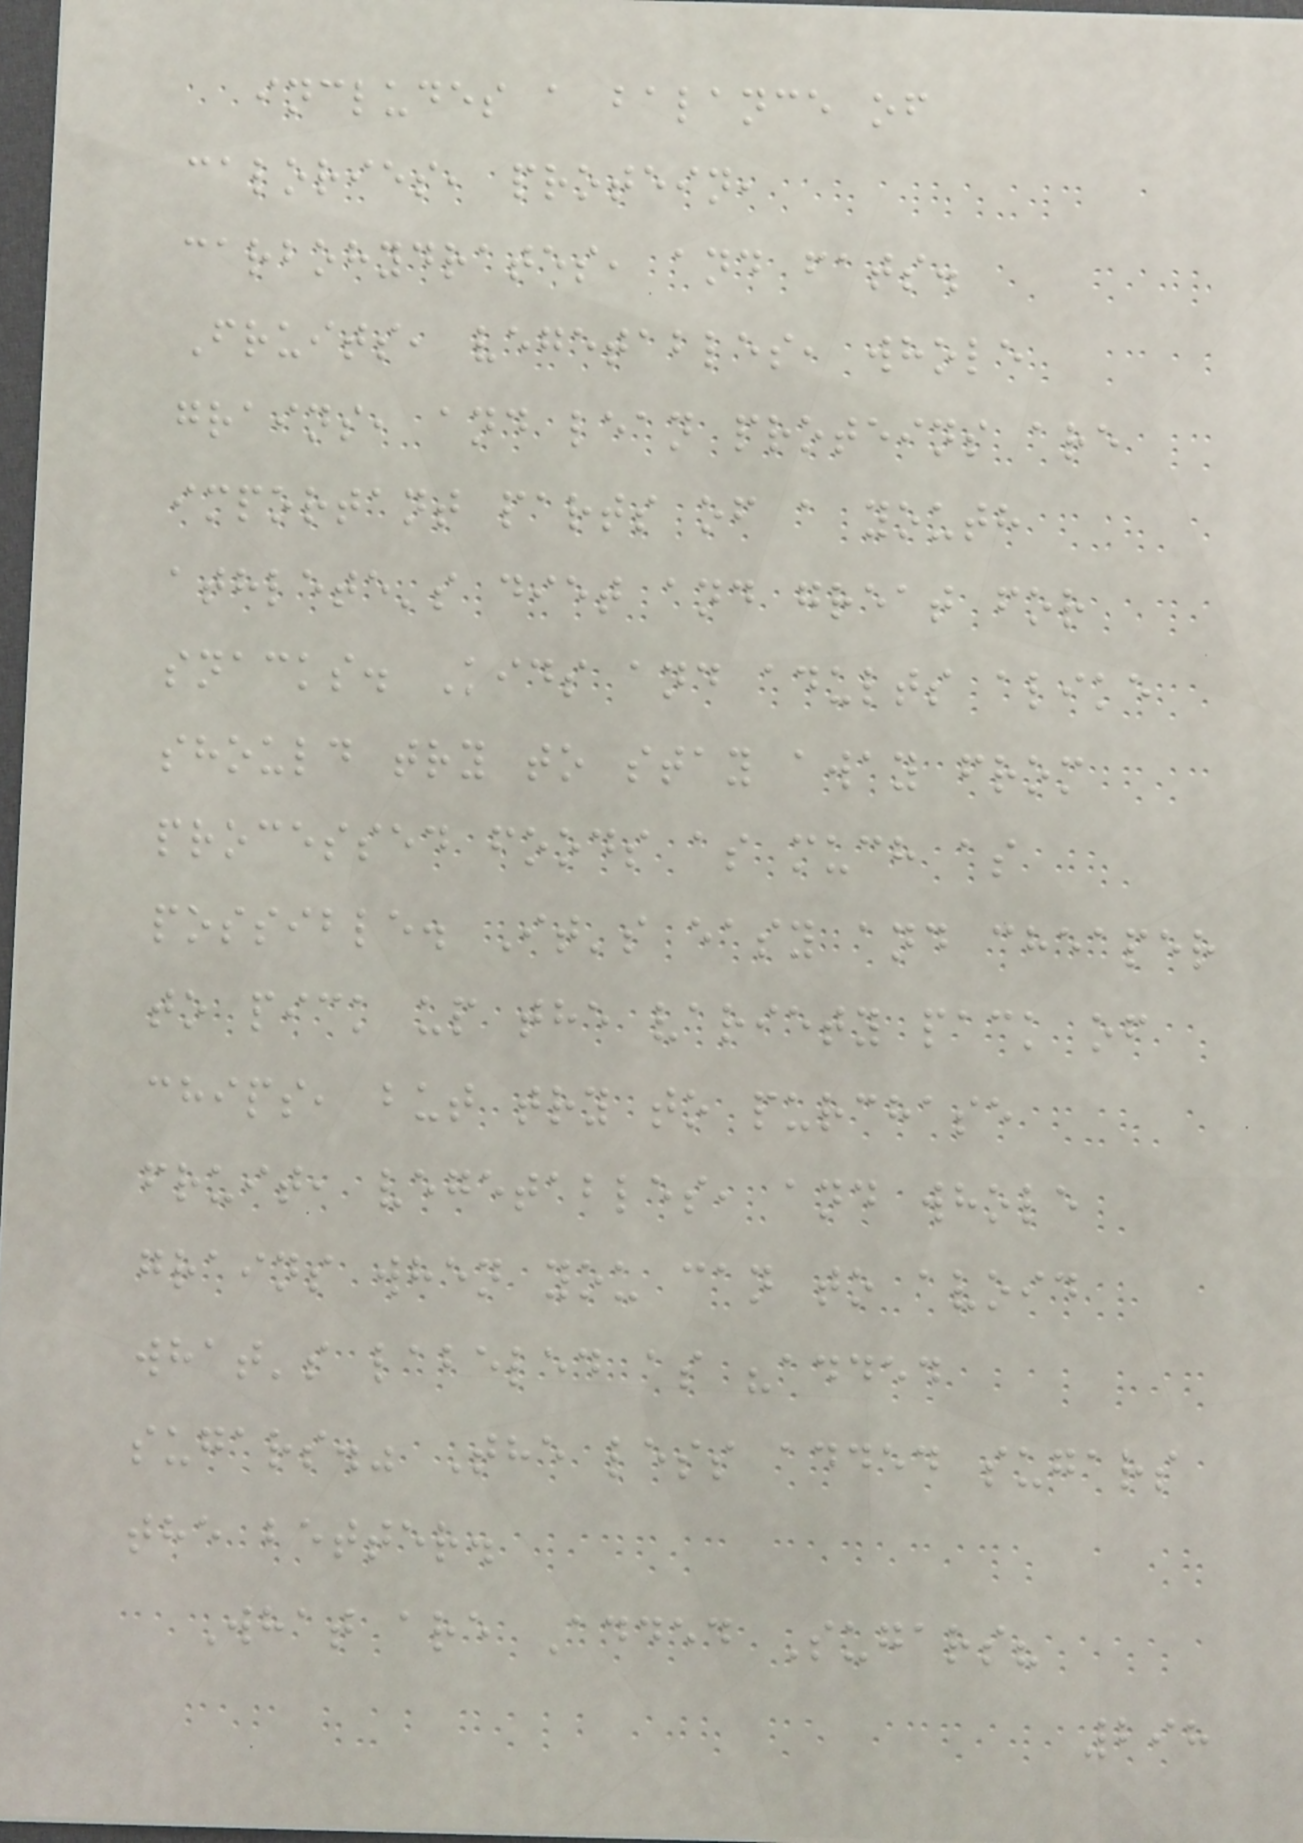includes a balance of
calories, protein,
carbohydrates, and fats.
Fruits, vegetables, whole
grains, and lean proteins are
important parts of a youth
athlete's diet and great for
snacks. Kids and adults alike
should try to stay away from
processed foods as much as
possible. It's easy and cheaper
to pick up the variety pack of
chips, but try to purchase
fruit, vegetables, and whole
grains when you can to avoid
what's labeled as "added
sugars." The less added sugars
the better.
What are Added Sugars?
298
